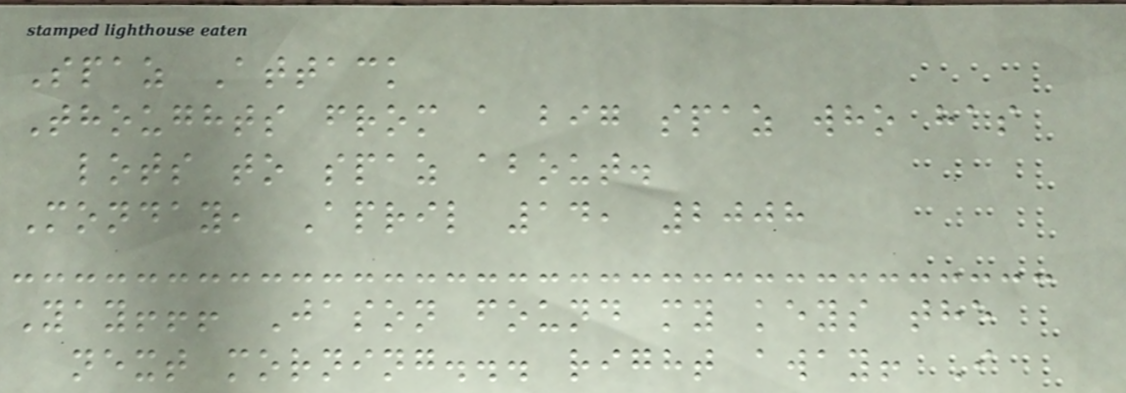Spaz Attack
Thoughts from a big spaz who has
lots to spaz about.
Monday, April 14, 2008
Yay!!! Jason found my keys the
next morning... right away! I
